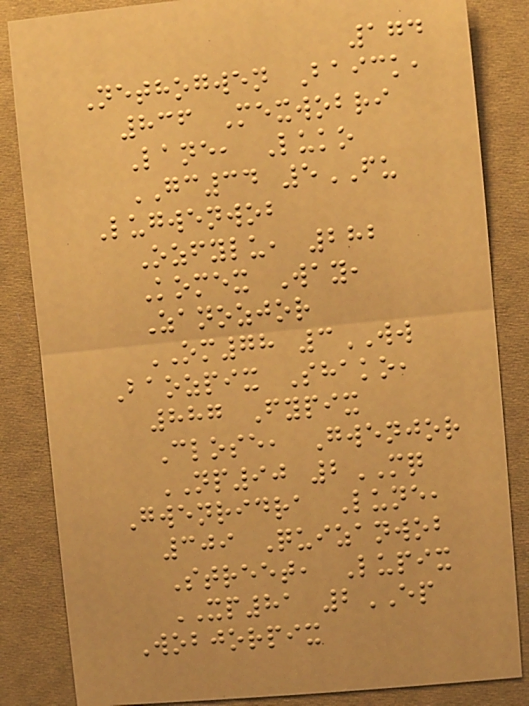174
Nethogwen Baick,
836 Mexwobri
Lane, Luko
GC34 5FU
Lugwenwob
Ozfylu, 282
Komex Way,
Zanozjor
OM78 3WW
Baozpix Shako,
887 Fypix
Close, Gwenjor
NP90 2MQ
Gwenridra Lune,
309 Quizanwob
Street, Lupix
XP81 2EP
Wobjorpix
